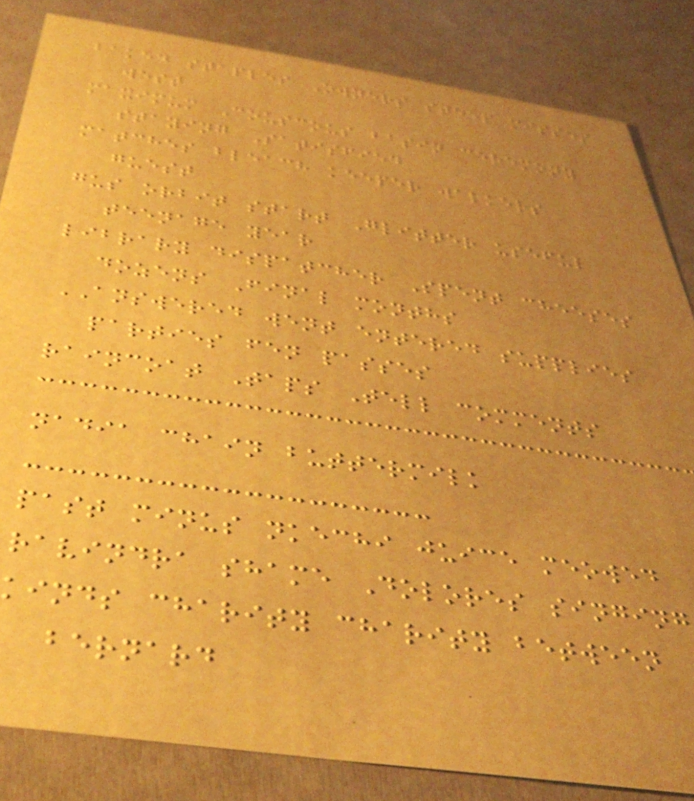baked staples Owners steep misses
west
maximum Couscous basin ceremony
staying Satisfied
matches bleach keeper walkers
guest
gus orbit start Glitter useful
teenage year
library dispatcher Spent cheeses
dozens Final months
ANSWERED went entered supplies
parties fen passes
raincoat Taps Tell comments
nadia chain buttermilk
past minus nkechi juice meowed
ravindra shame Dolores singing
kinds charity charity between
bernard
